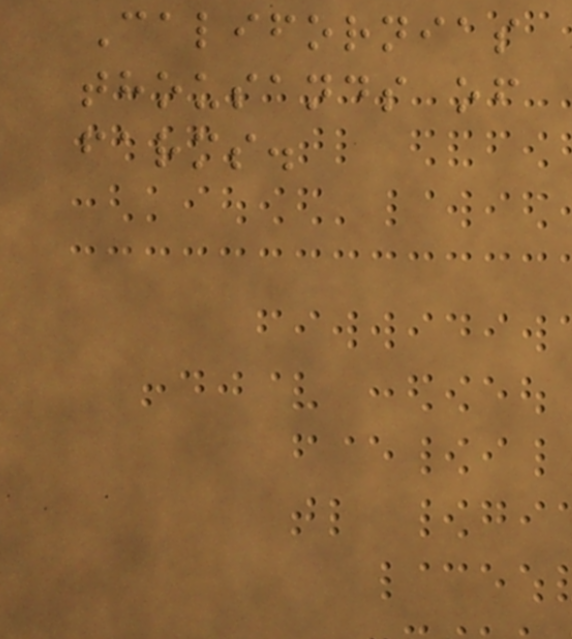Californias
thousands of
farms.
